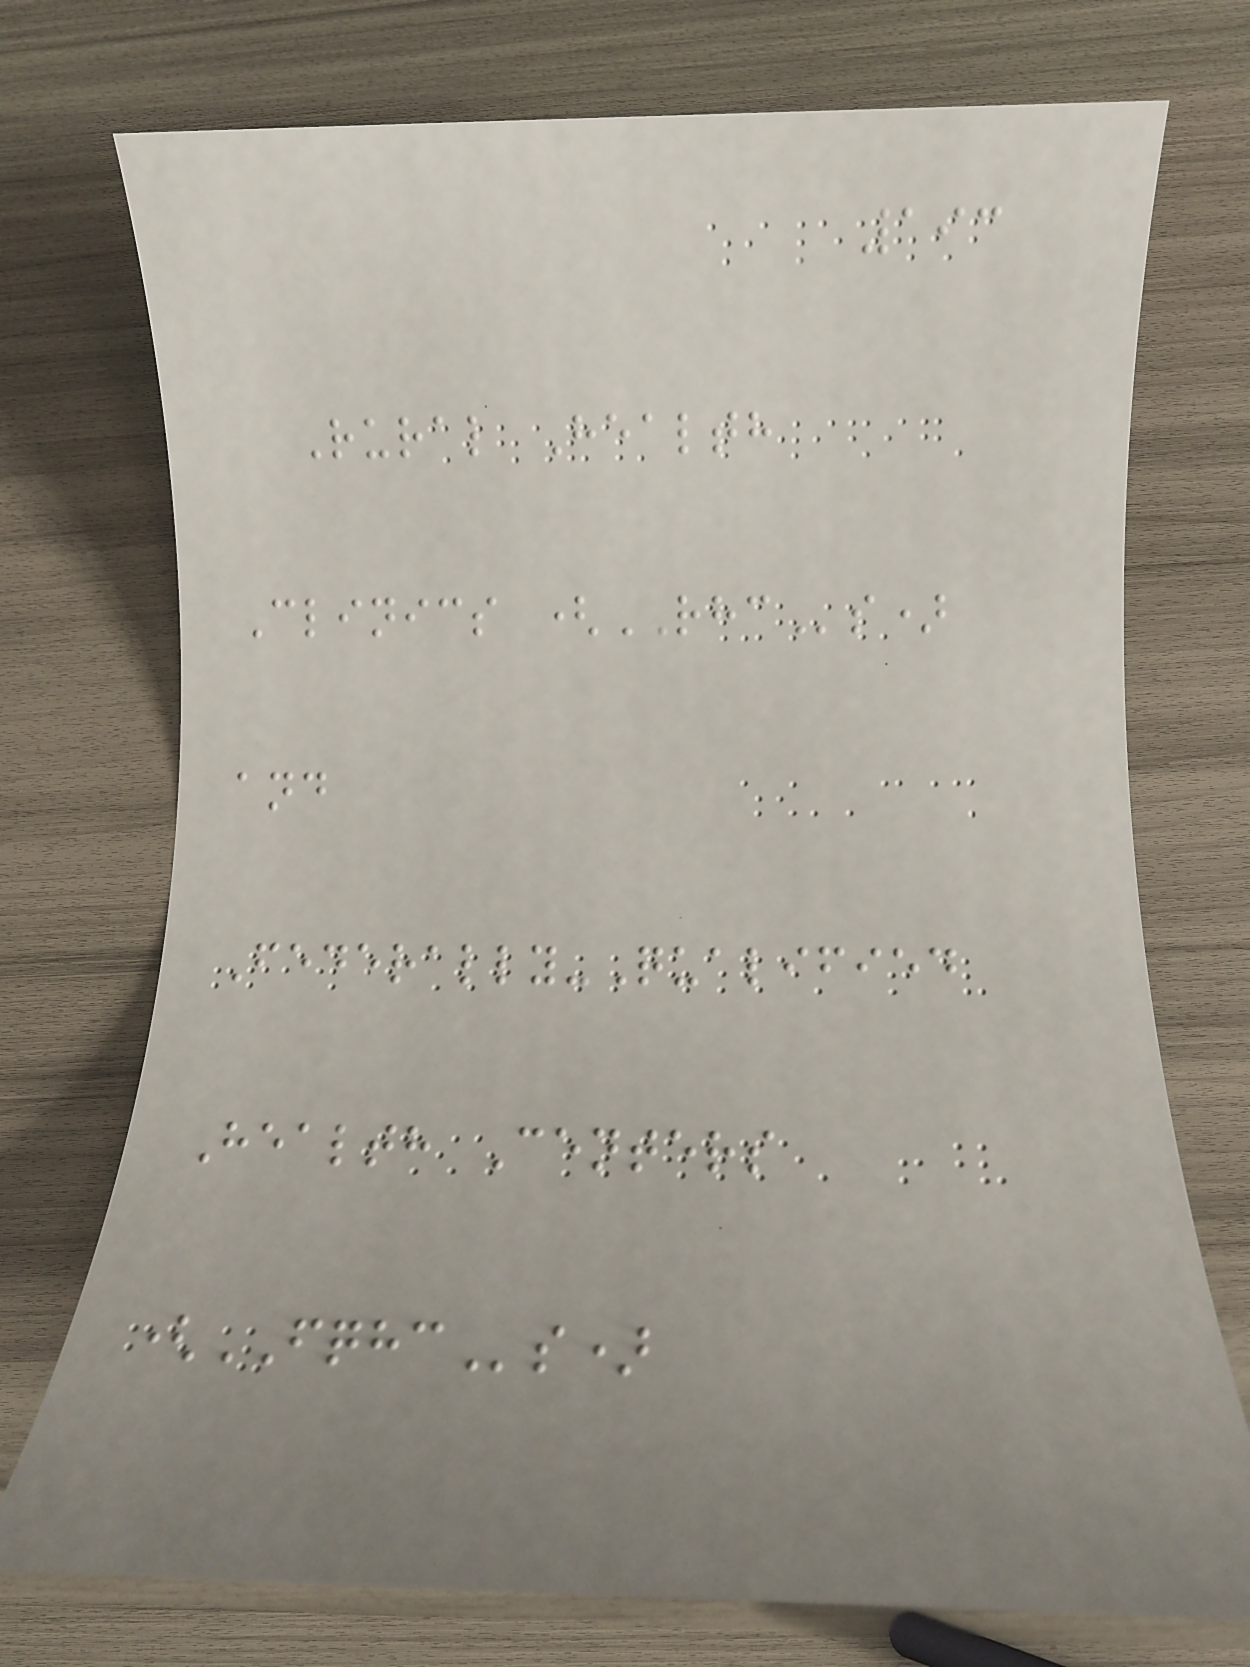193
Rural Health
Clinics (RHCs)
and
Federally-Qualified
Health Centers
(FQHCs)
